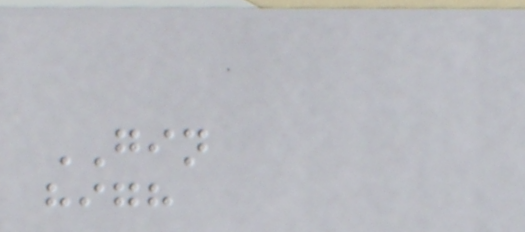GIN
high
